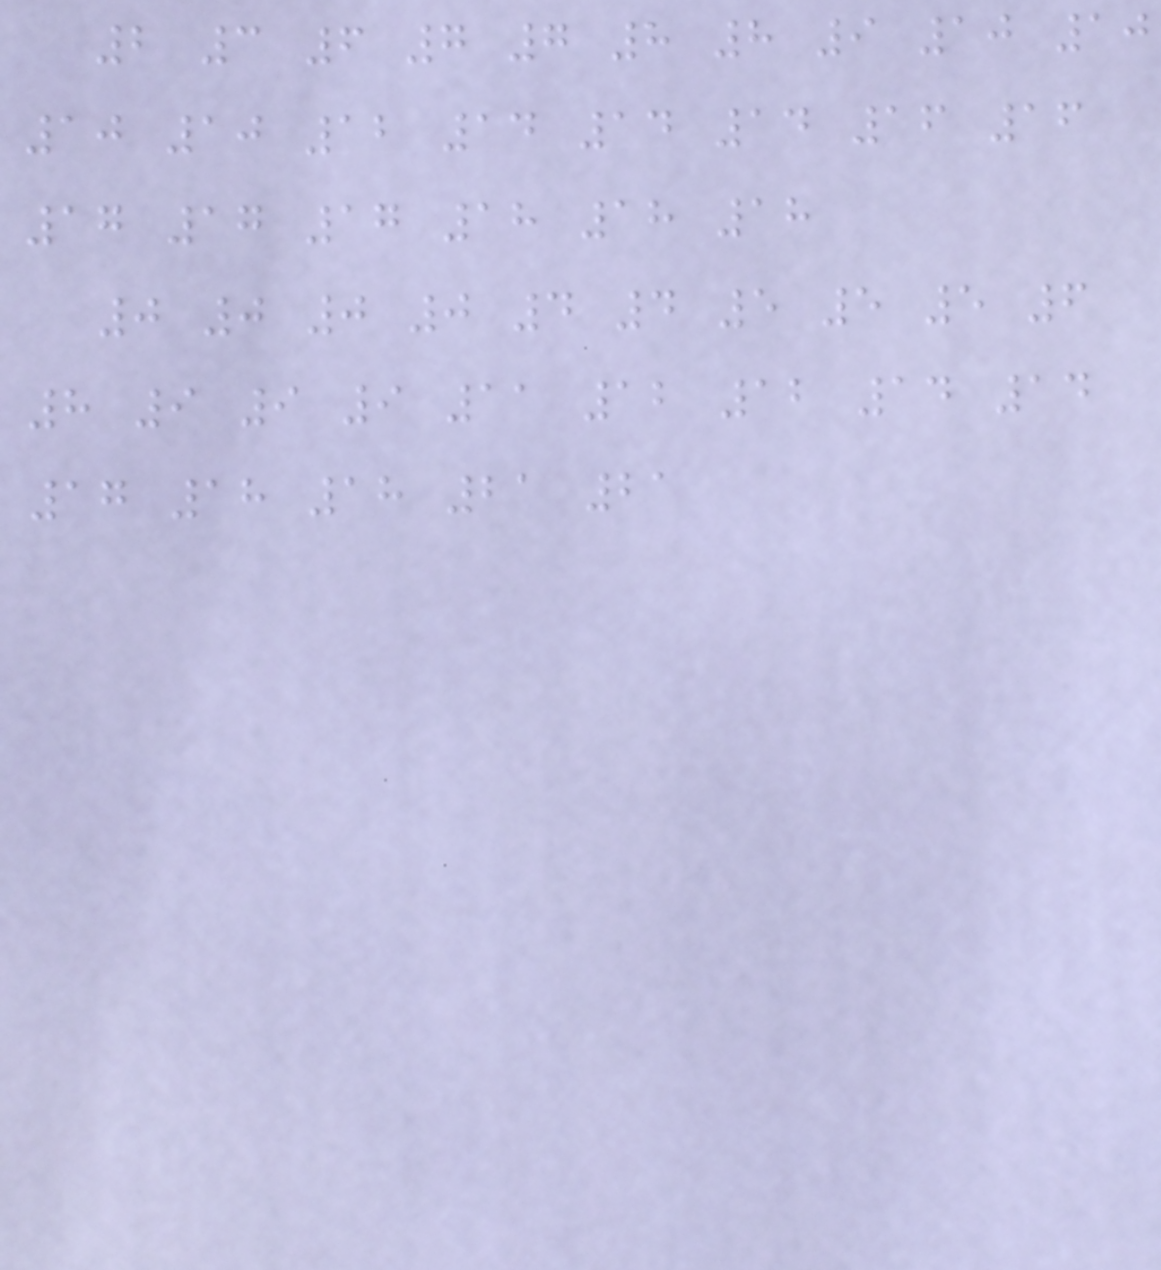2 3 6 7 7 8 8 9 10 10
10 10 12 14 14 14 16 16
17 17 17 18 18 18
0 0 0 0 4 4 5 5 5 6
8 9 9 9 11 12 12 14 14
17 18 18 21 21
